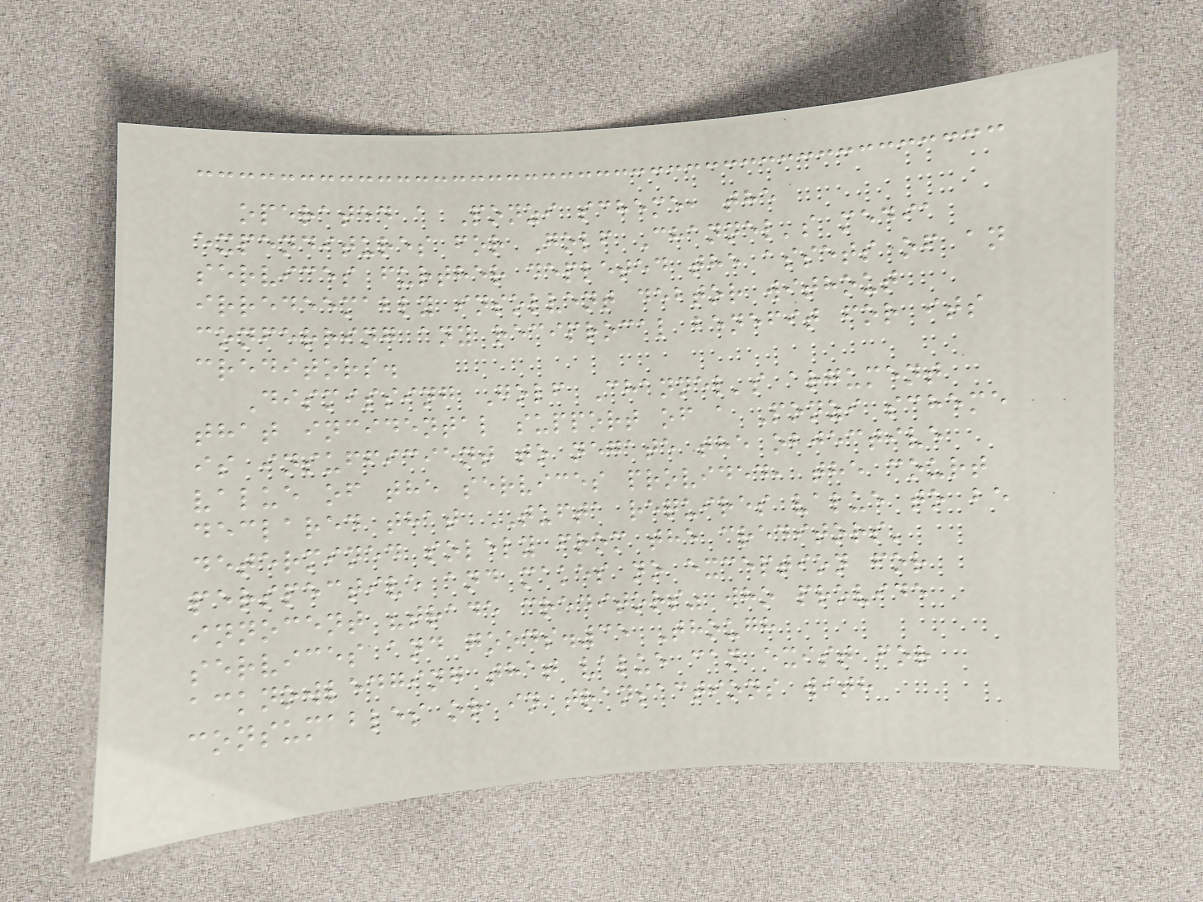operated a Ponzi scheme, the
expenditures for Golf Channel's media
services further depleted the assets of an
irredeemably insolvent debtor without
conferring any reciprocal benefit for its
creditors.
Dismissing Golf Channel's argument
that incidental support of a Ponzi scheme
is insufficient to negate the objective
value of the services provided, the court
declared that TUFTA requires value to be
determined solely from the creditors'
perspective and makes no exception for
innocent "trade creditors" who provide
services and goods.35 Though
acknowledging that value can exist for
consumables or in transactions with
